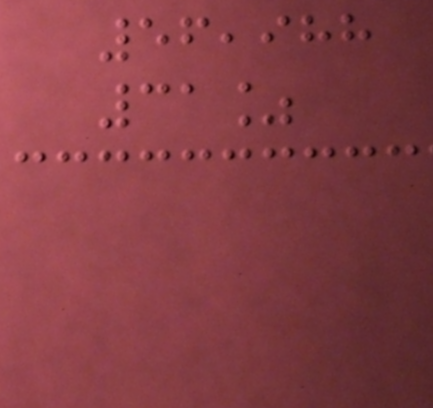56,988
31%
